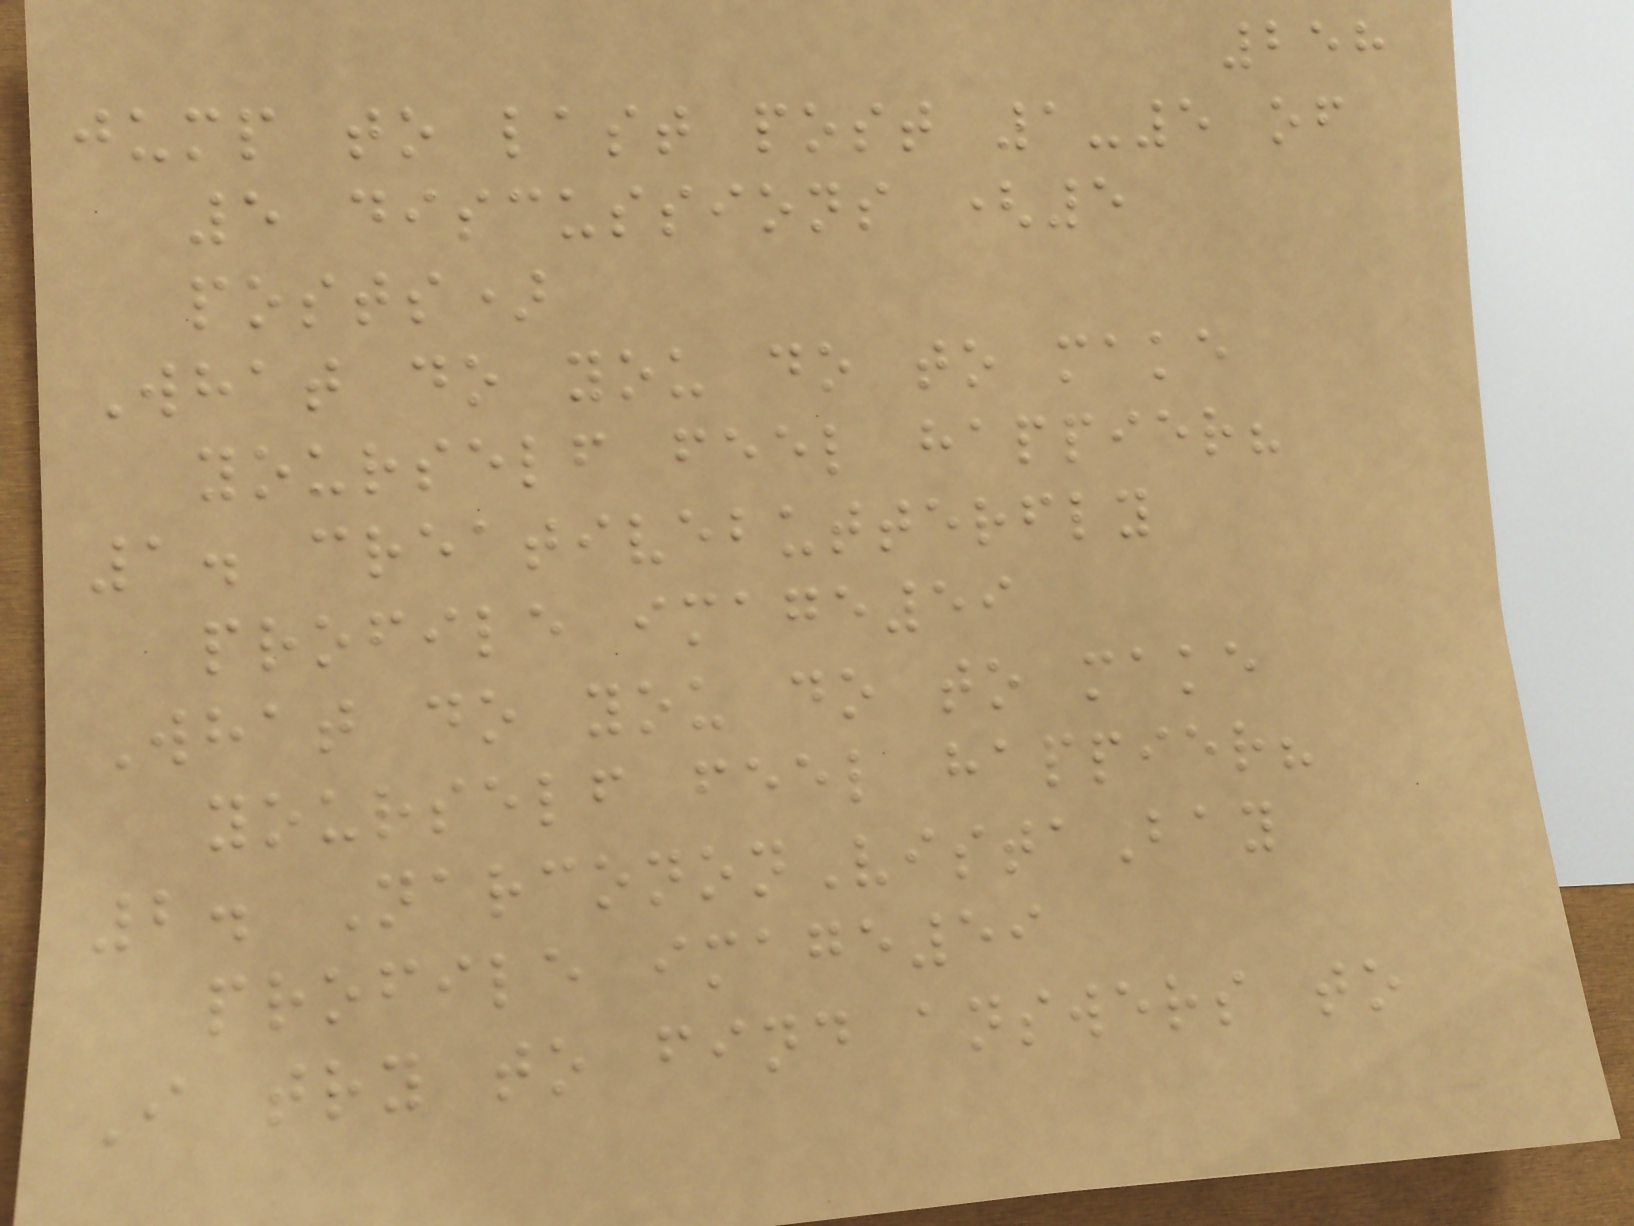258
jump to last post 1-5 of
5 discussions (5
posts)
What do you do to make
yourself feel happier?
1. creativebutterfly
profile image59
What do you do to make
yourself feel happier?
2. NarcononVistaBay
profile image59
I try to find answers to
